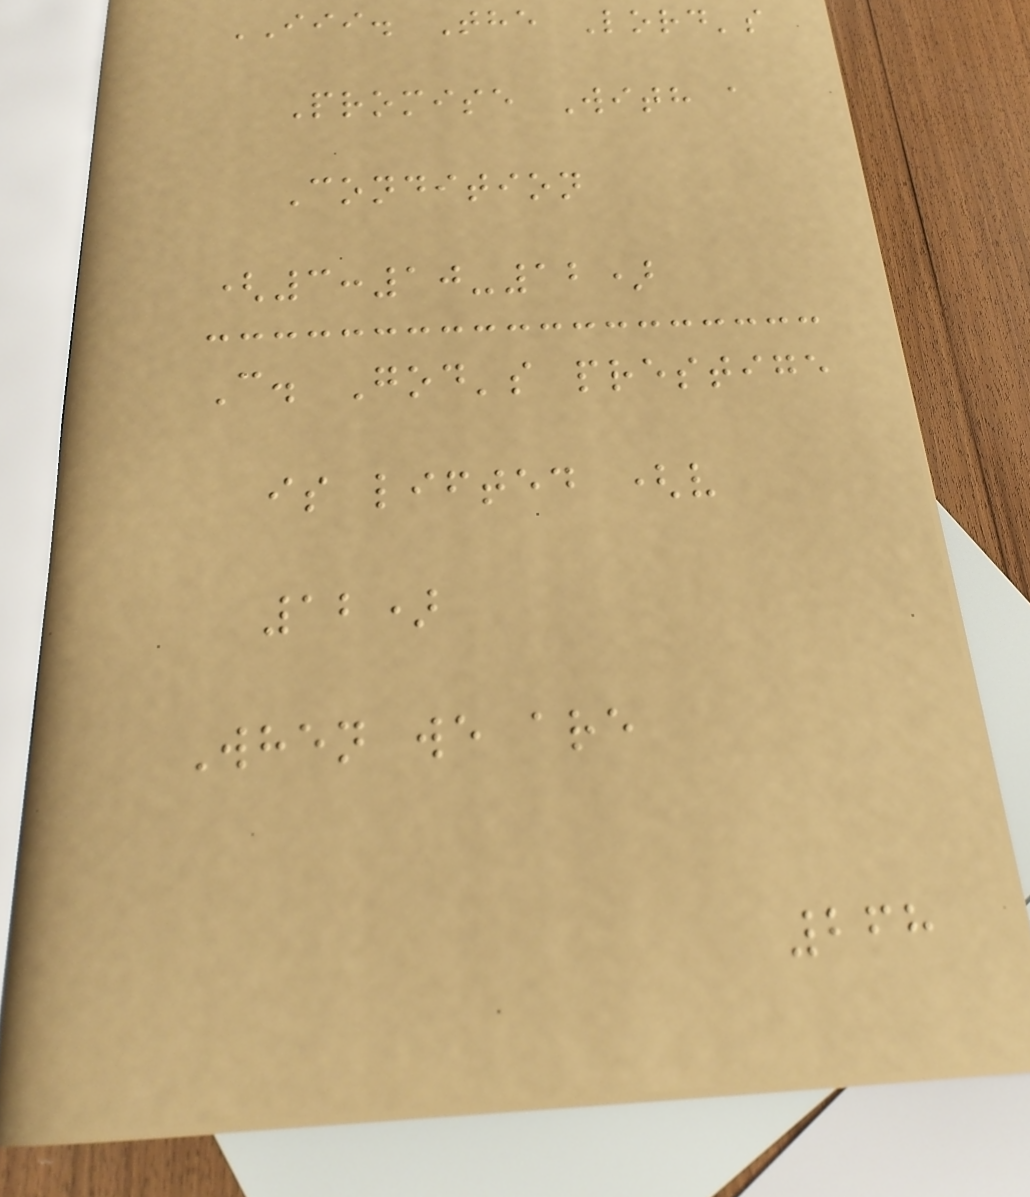III. The Lord's
Promise With a
Condition
(3:10-12)
C. God's prestige
is lifted (v
12)
When we are
268
